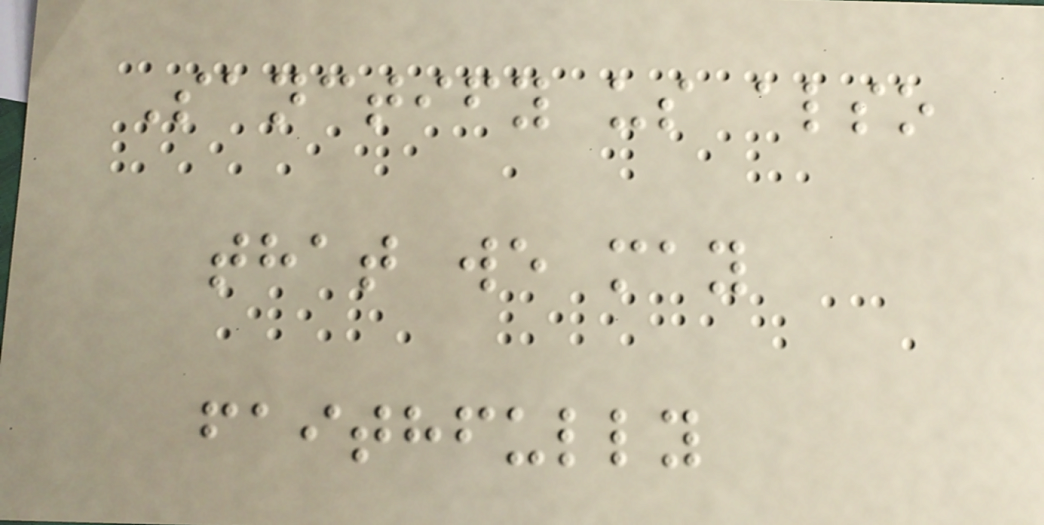Sanctify us also
that we may
faithfully
